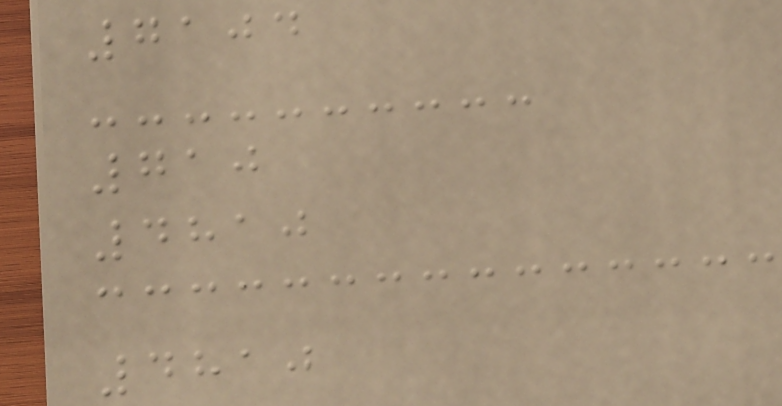7104
710
4810
4810
